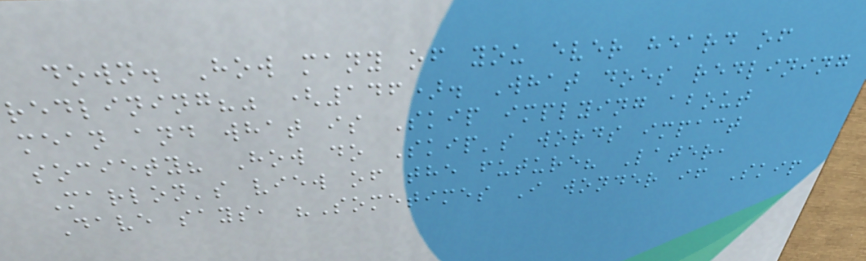down. How many of you ever heard of
redlining?" (146). What does redlining
mean and what is Skip implying about
society? How do Skip's words impact
Marlon's view of the future? Later,
Dave says, "Sometimes I wonder if Skip
